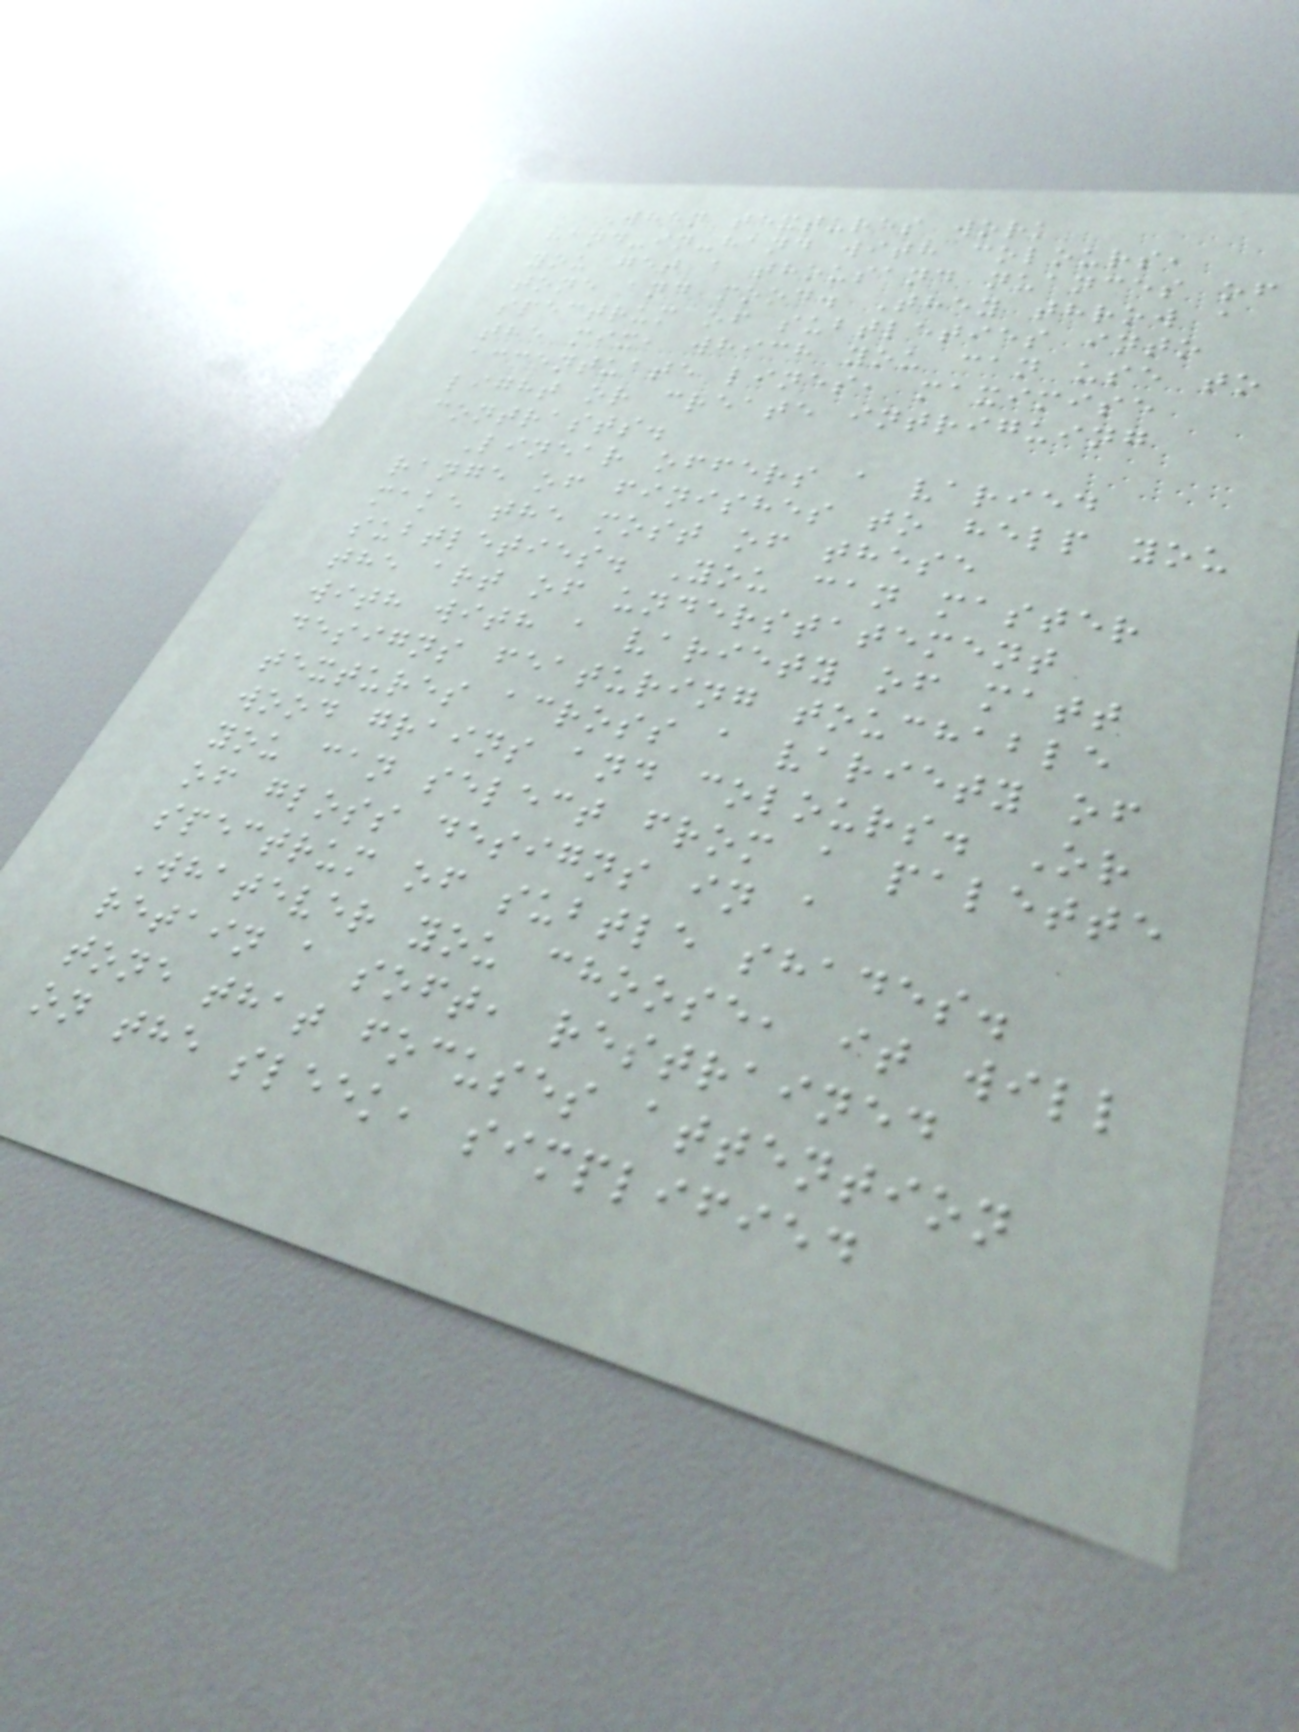When textures work
hand-in-hand with colours,
you get a thousand nuances of
tone and mood. They throw a
spectrum of subtleties into
the mix, which you can use to
accentuate lines, maximise
light or create intriguing
contrasts.
Linear offers a varied
range of finishes to help you
make the most of these
subtleties. You can master
the art of understatement
with with a variety of matt
designs featuring touchable
textures across a variety of
wood grains and colours. Or
you can select from a palette
of gloss designs in a
spectrum of subtle shades.
Whatever you choose, it will
retain a soft, restrained
tone that focuses attention
on the sleek, simplified
